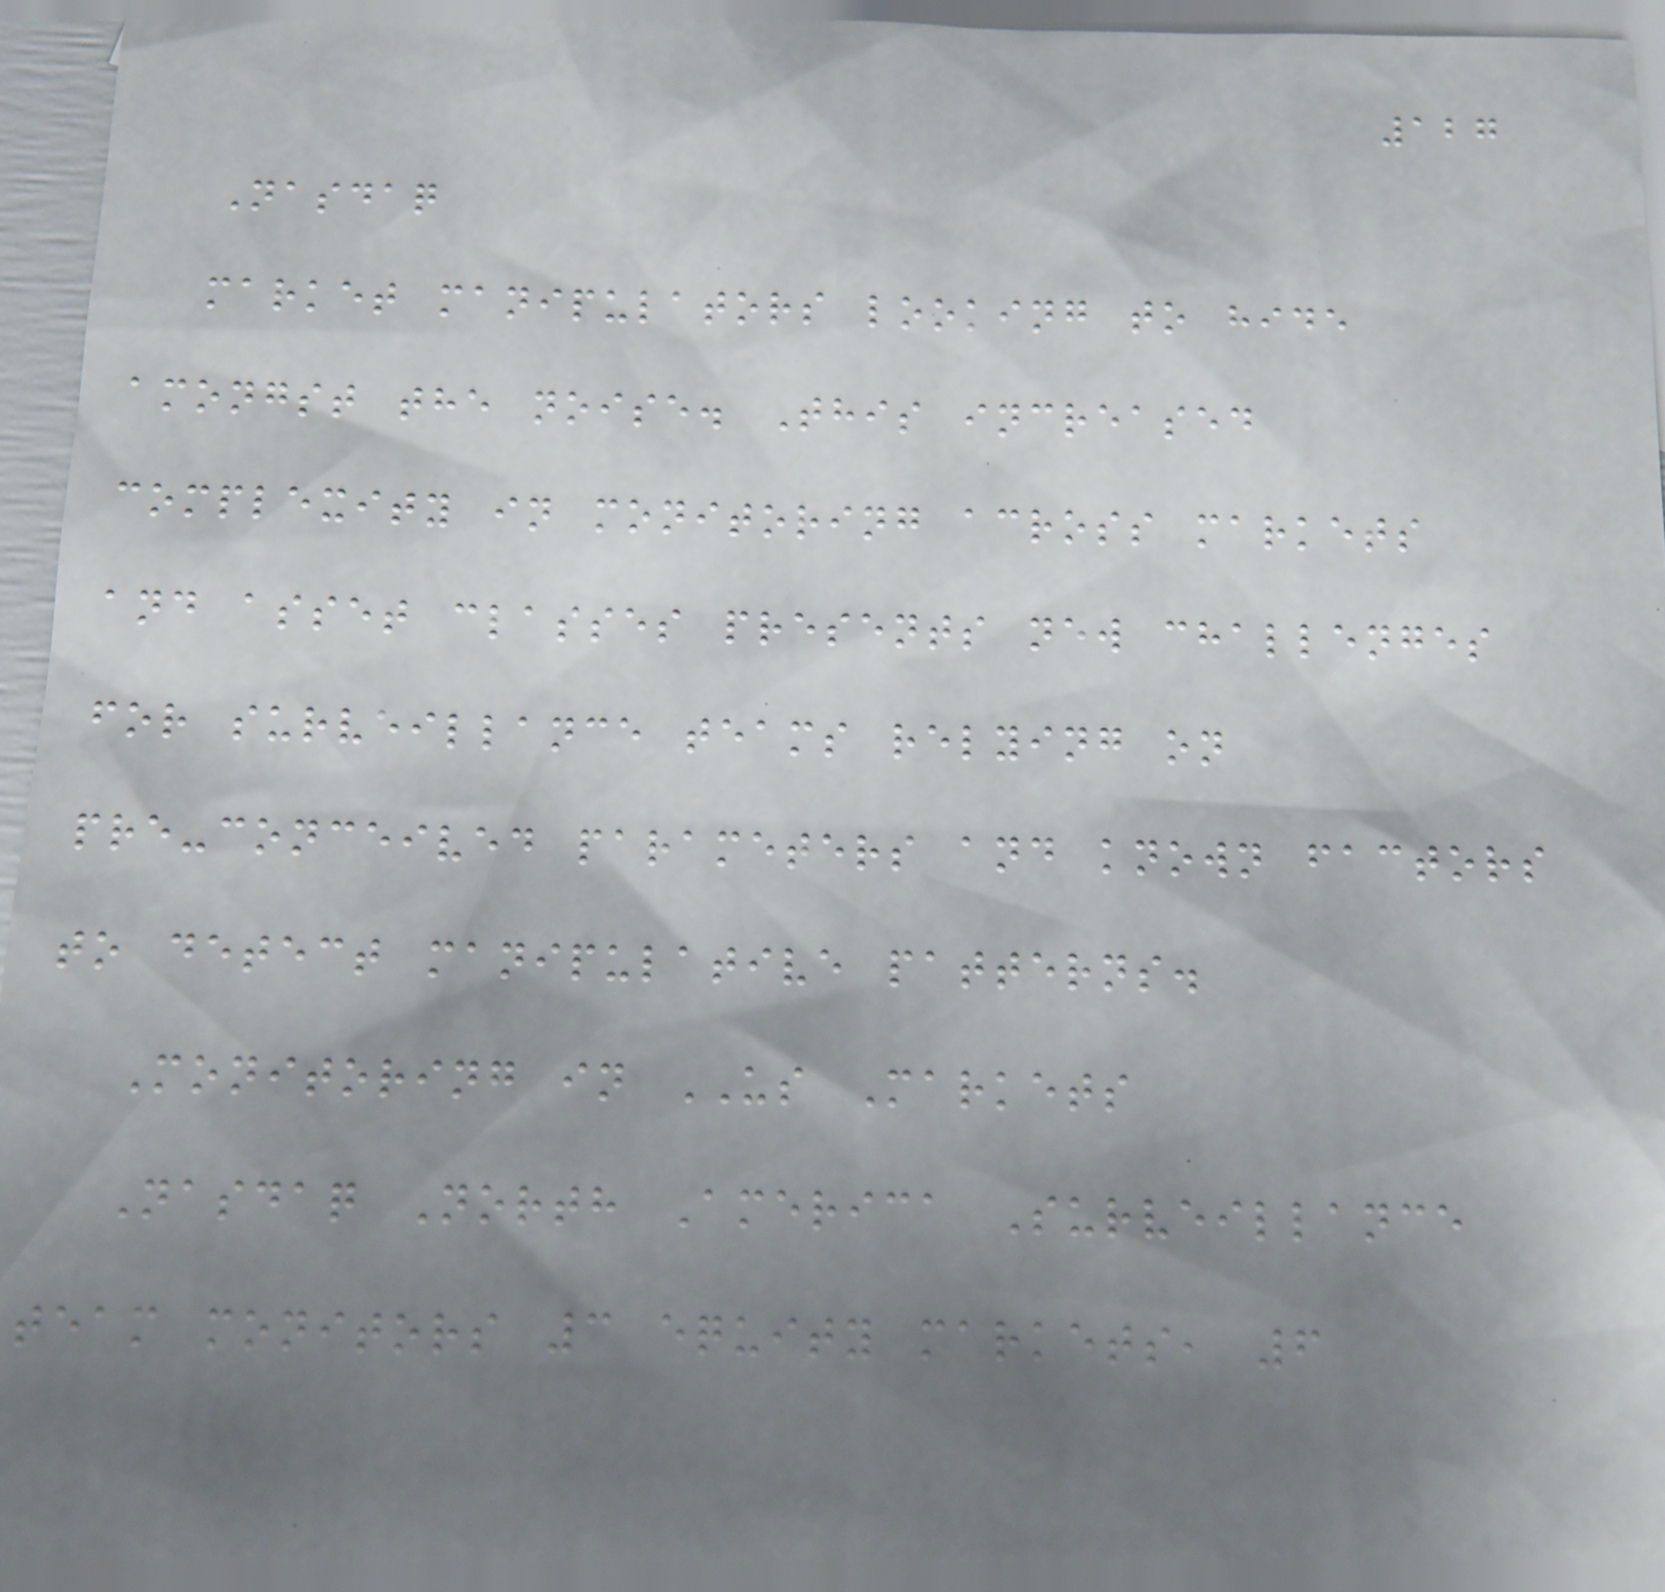127
Nasdaq
market manipulators looking to hide
amongst the noise. This increased
complexity in monitoring across markets
and asset classes presents new challenges
for surveillance teams relying on
pre-conceived parameters and known factors
to detect manipulative patterns.
Monitoring in US Markets
Nasdaq North America Surveillance
team monitors 3 equity markets, 6
